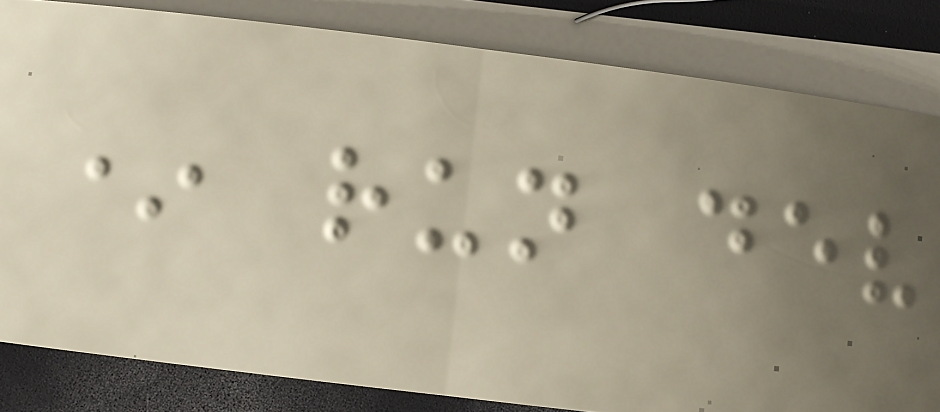* run dev
